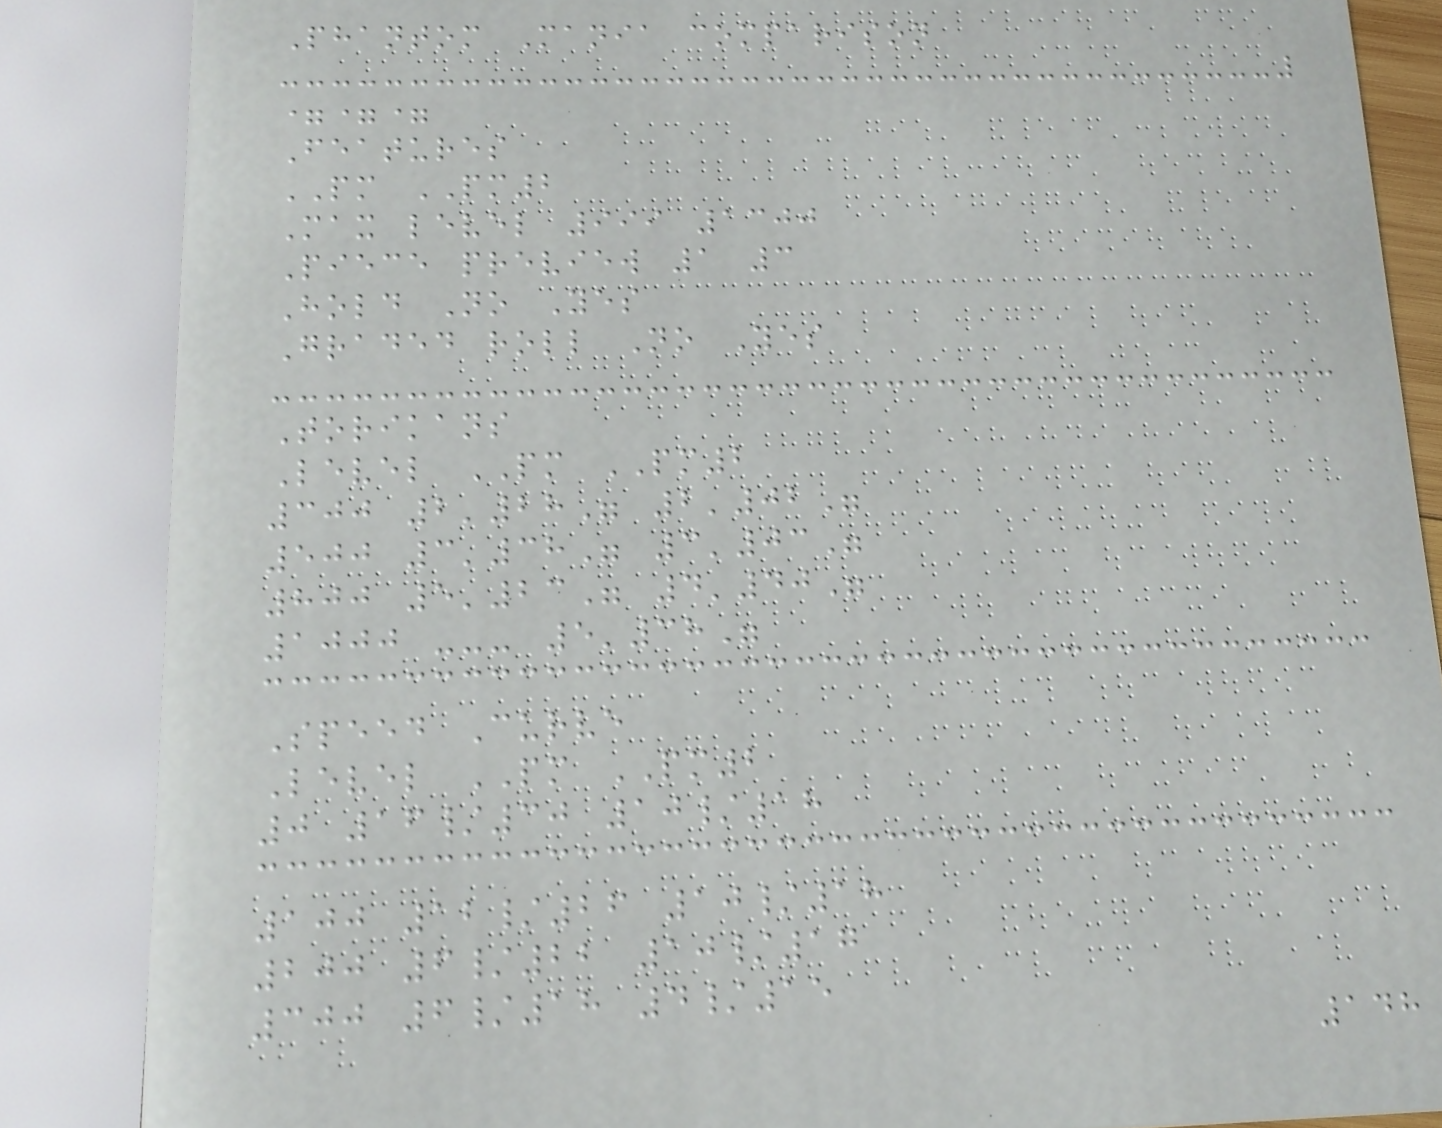Phantom Mania comparison
===
Features
PM PM2
Max level 999 1300
Piece preview 1 3
Hold No Yes
Graded roll No Yes
Torikans
Level PM PM2
300 2'28" 2'02"
500 3'38" 3'03"
800 5'23" 4'40"
1000 --- 5'38"
Speed Curve
Level PM PM2
0 16/30 10/18
100 12/26 10/18
200 6/22 10/17
300 6/18 4/15
148
